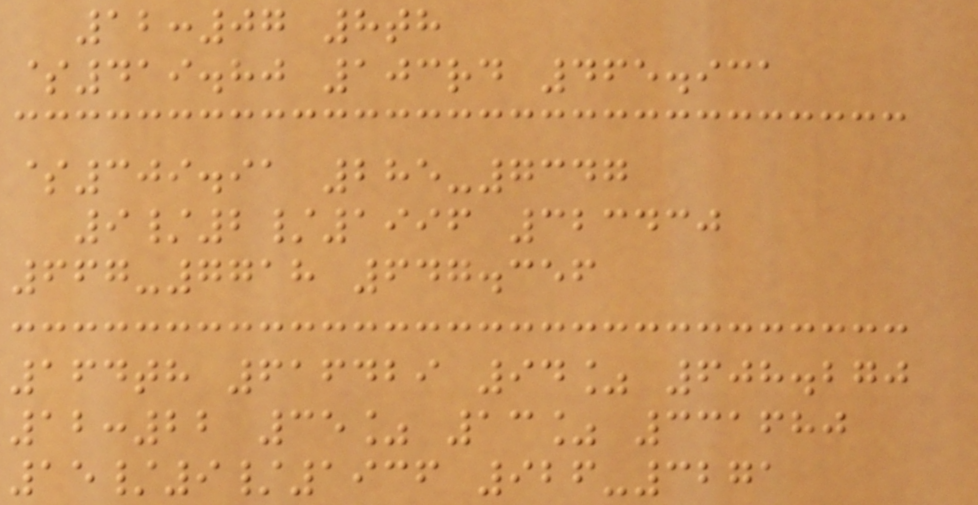12:07 8th
$419.80 103rd 465.931
$309.91 285-7347
9/2/1996 323430
667-7718 647.356
164th 616429 94% 608.270
12:22 35% 13% 331680
15/9/1936 926-3271
